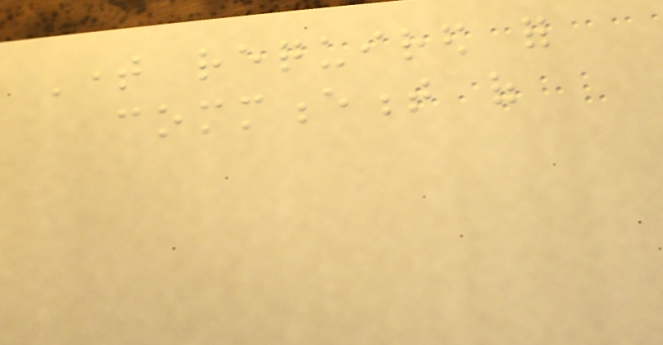Time required for
commencement of
